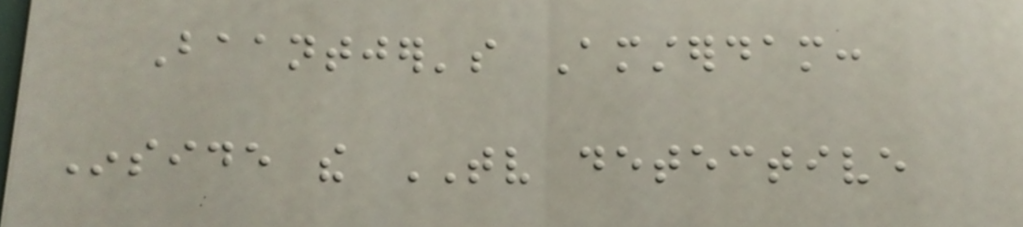Baantjer's Amsterdam:
Inside the TV detective
